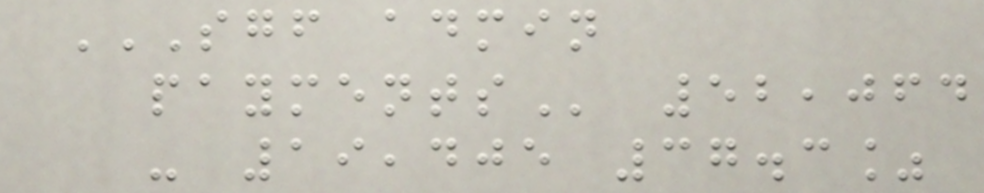SGF ADMIN
PAYMENTS 52,064
- 19,405 37.3%
